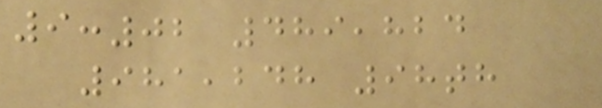9:02 489,824
981,248 98th
